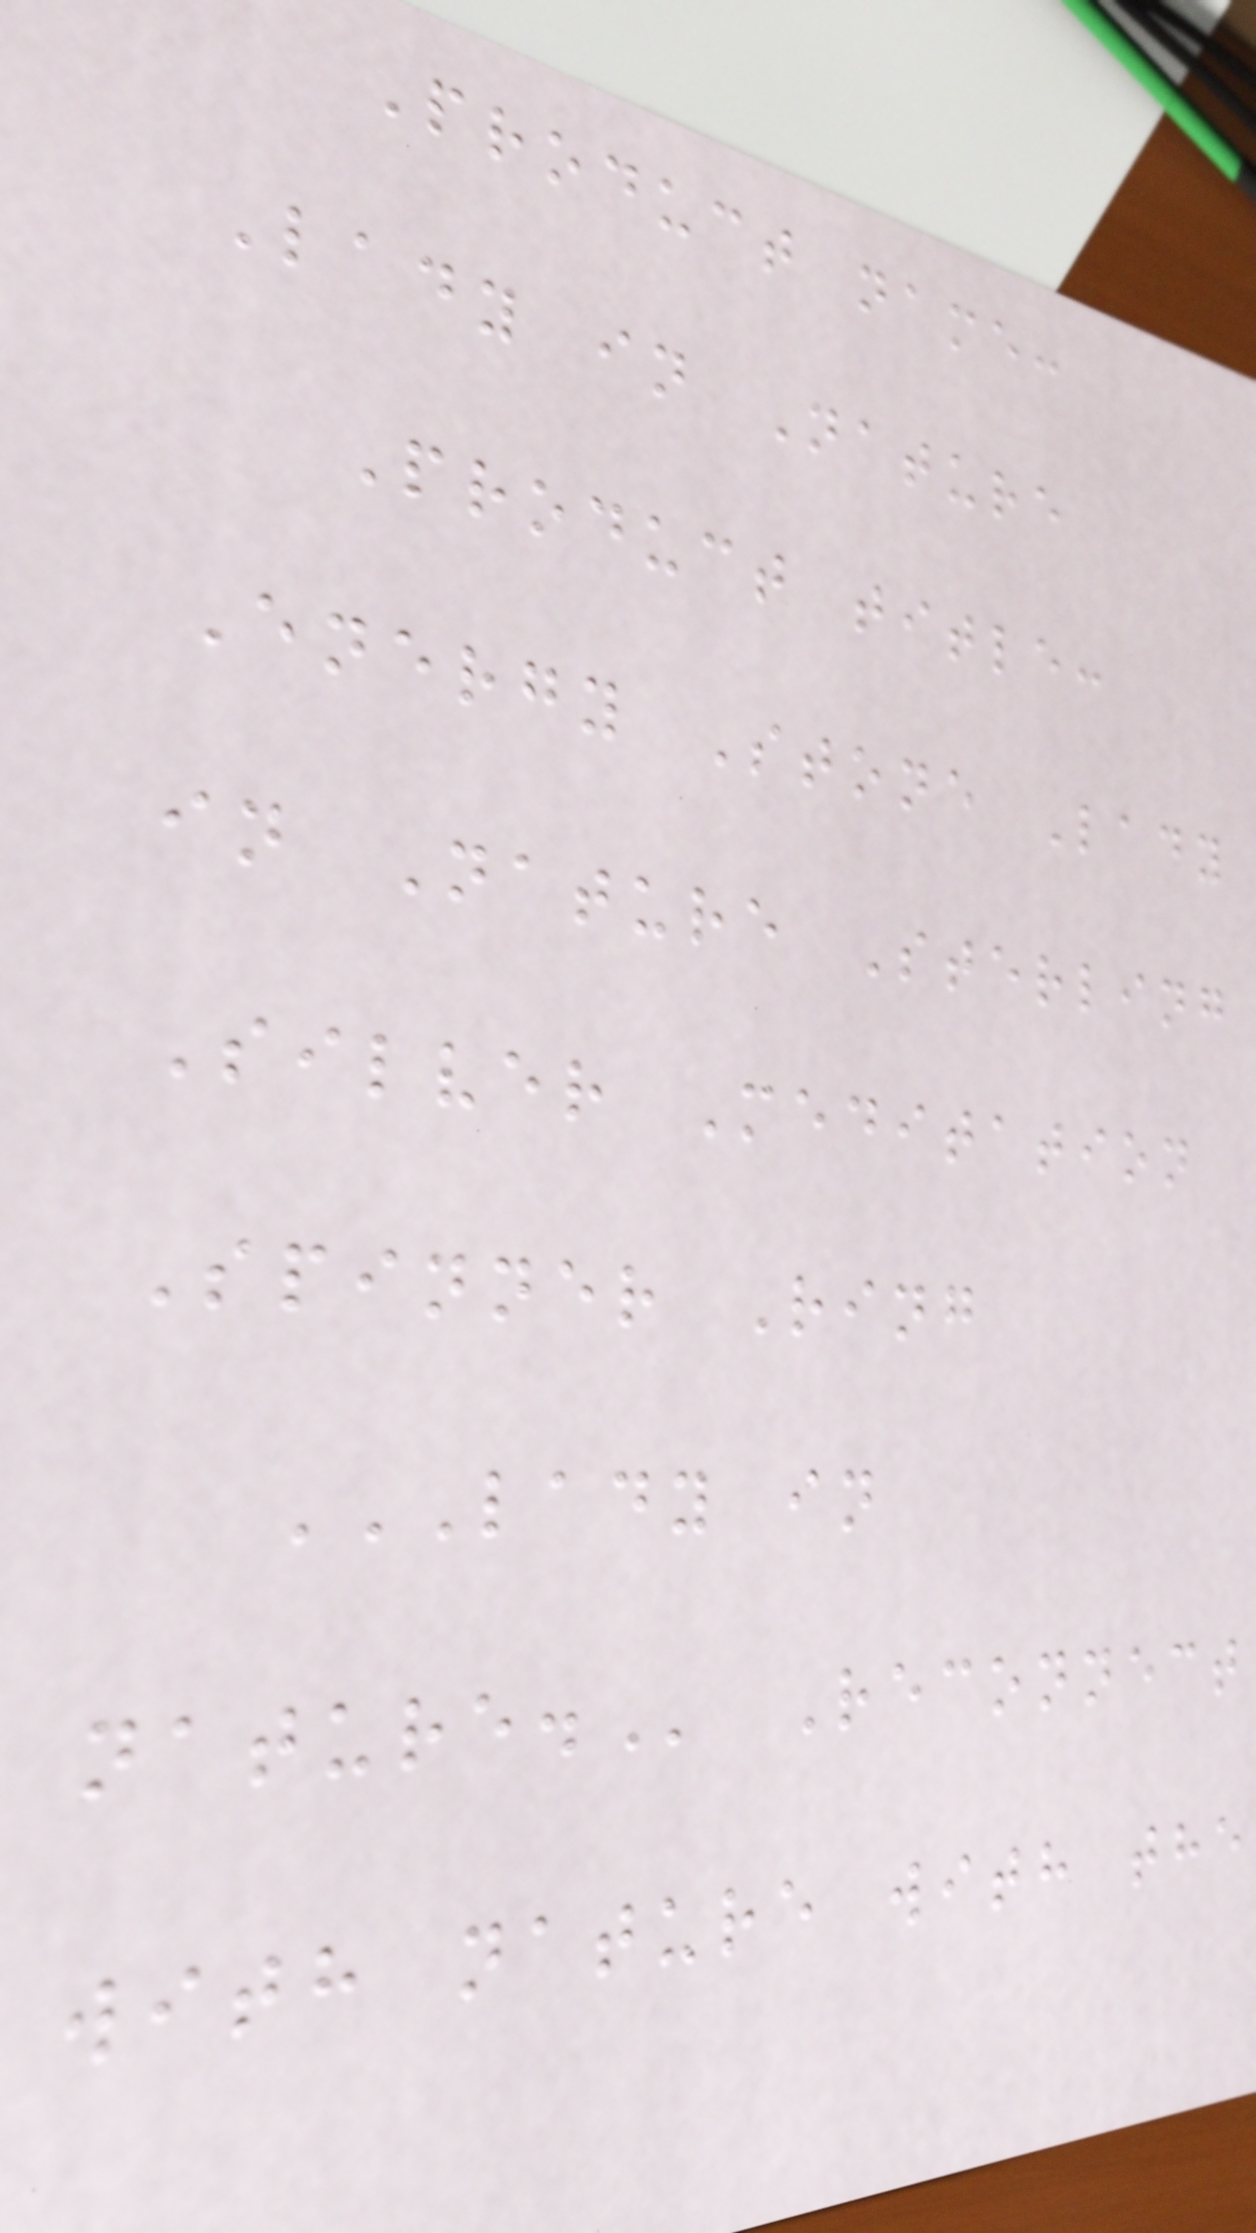Product name:
Lady in Nature
Product title:
Energy Stone Lady
in Nature Sterling
Silver Meditation
Spinner Ring
LADY IN
Reconnect
with nature with the
